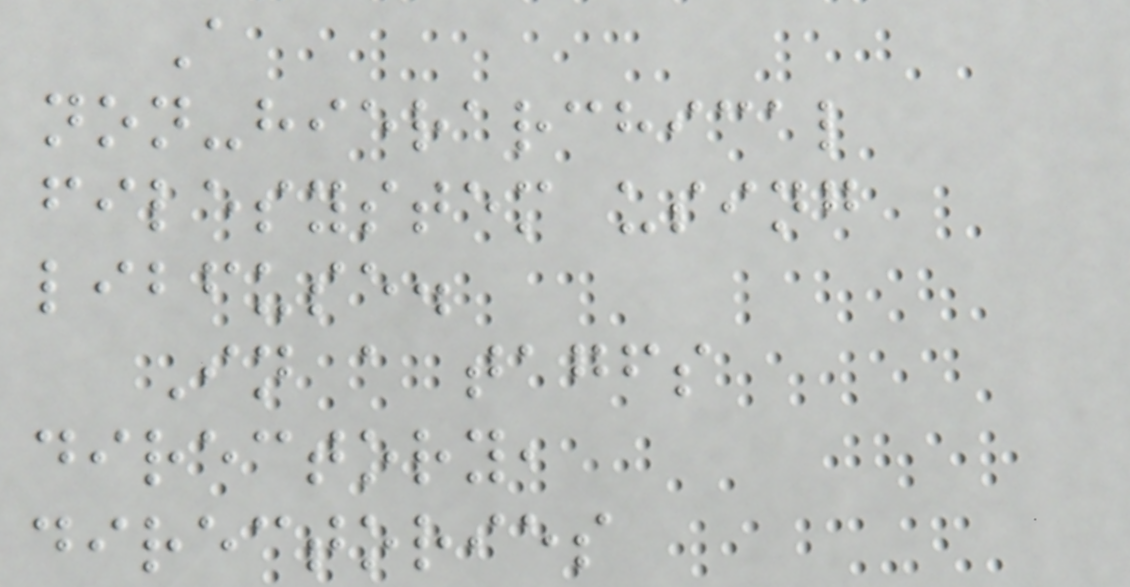A
non-hierarchical
filesystem using
libfuse.
In a tagfs
directory,
directories
